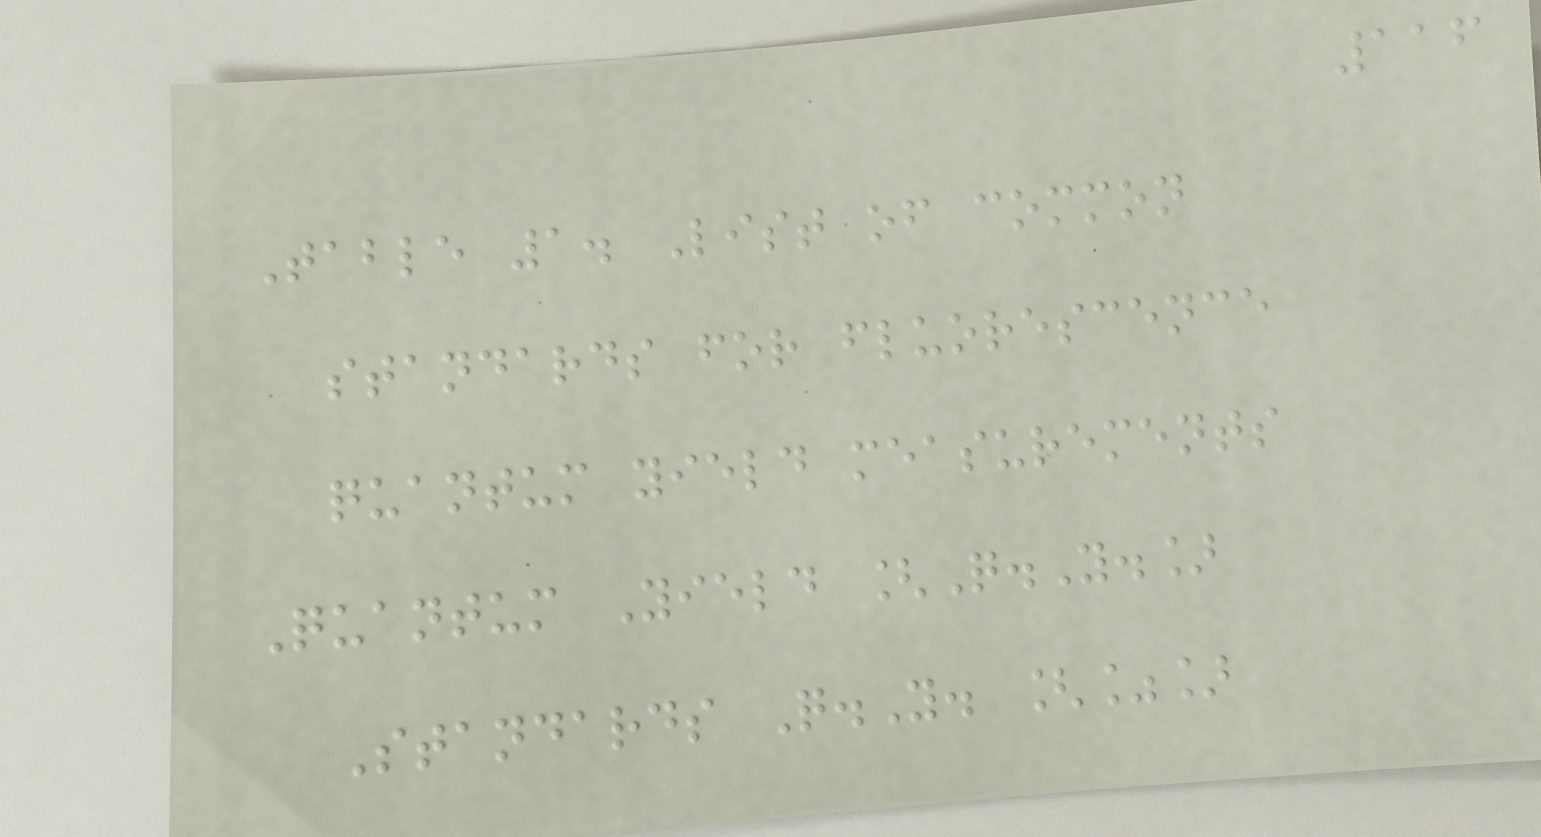116
Table 1. List of common
standards for fluorescence
quantum yield measurements
Quantum Yield [Q.Y.]
Standards Q.Y. [%]
